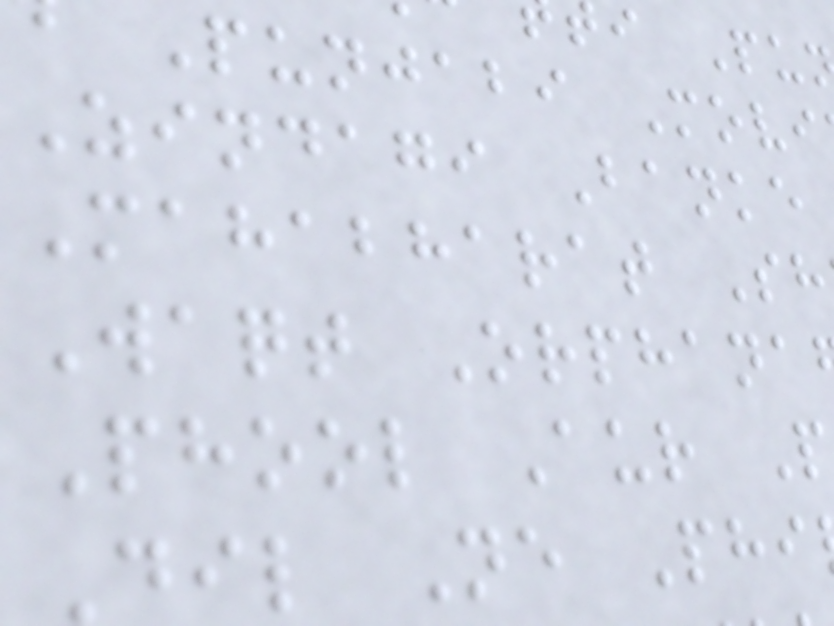Punjabi Movi
Zindagi Banke
Mahabharat Sh
Waqt Orphana
Phool Aur P
dil Ne Phi
